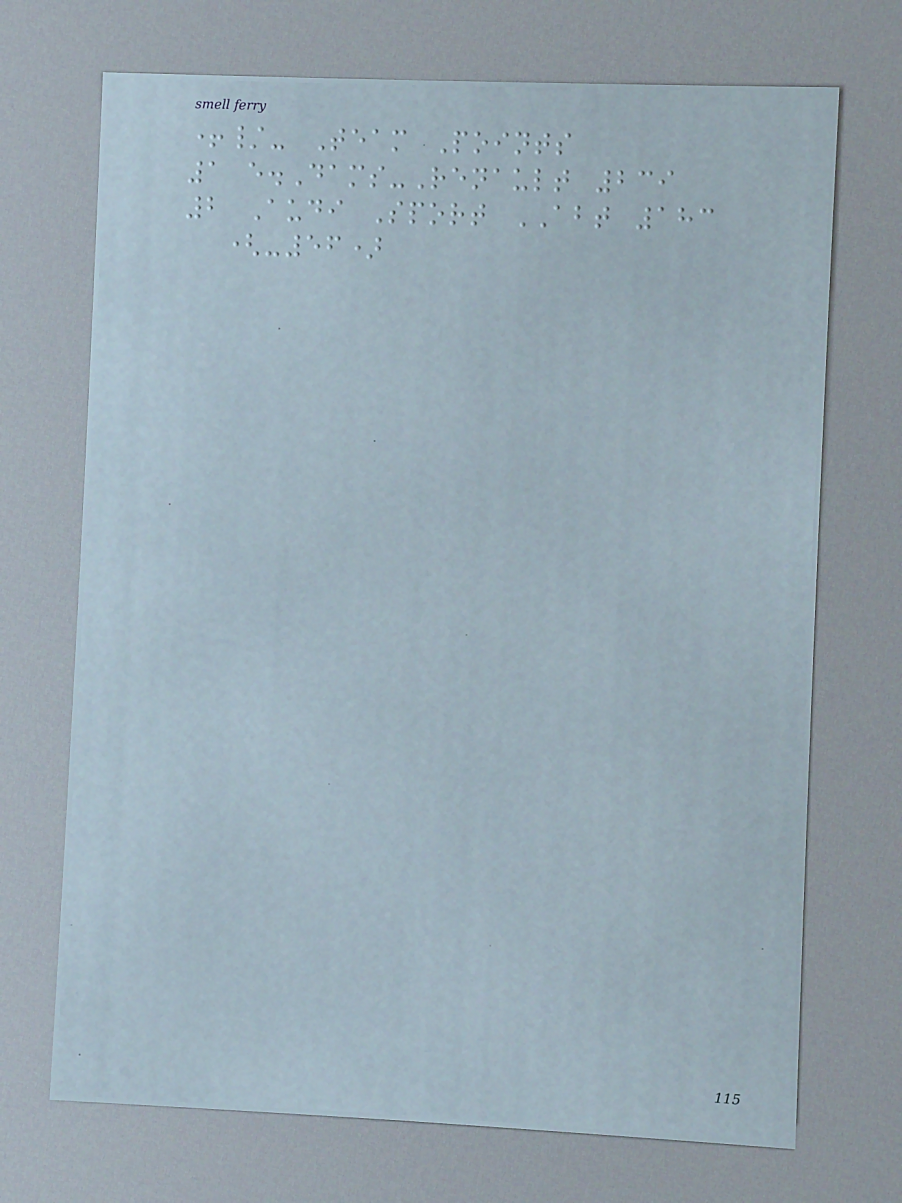+/- Team Points
1 e.Dams-Renault 239
2 Audi Sport ABT 183
(-56)
